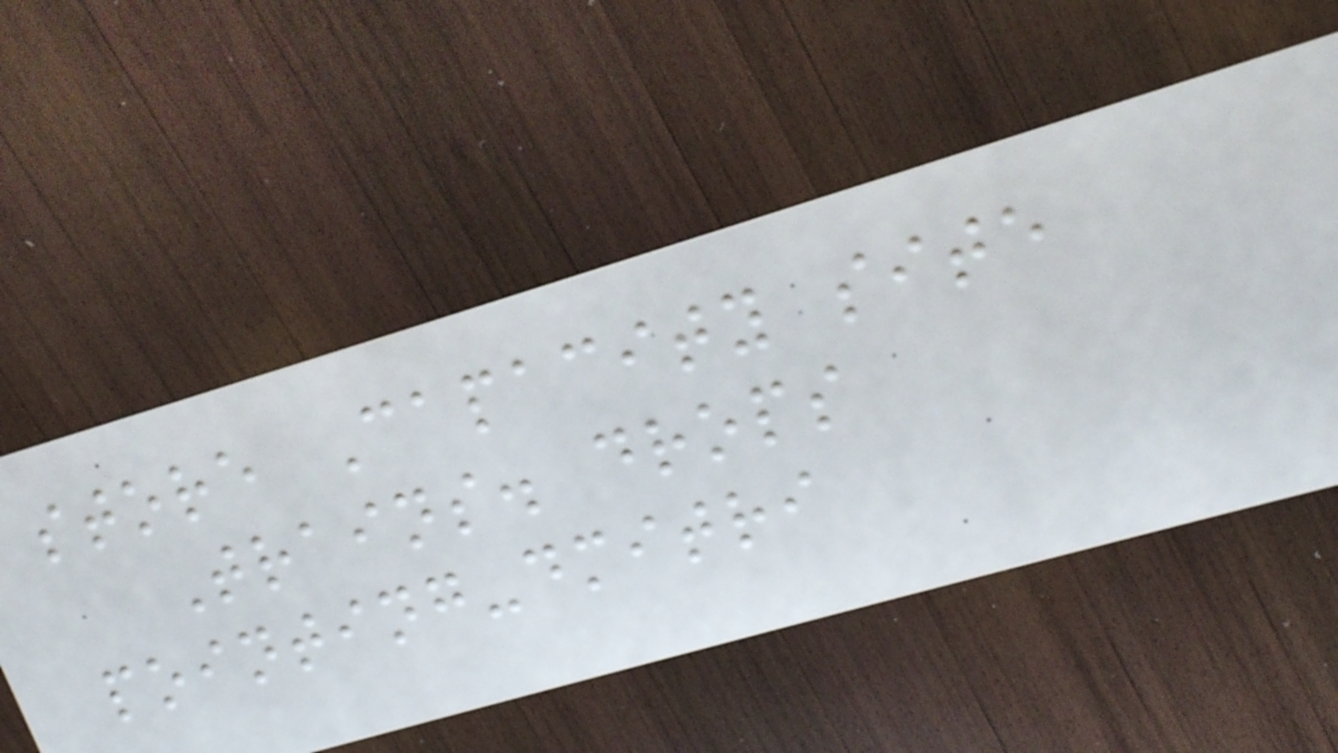store Capacity site
Trains. drops
pointing-dmitri
